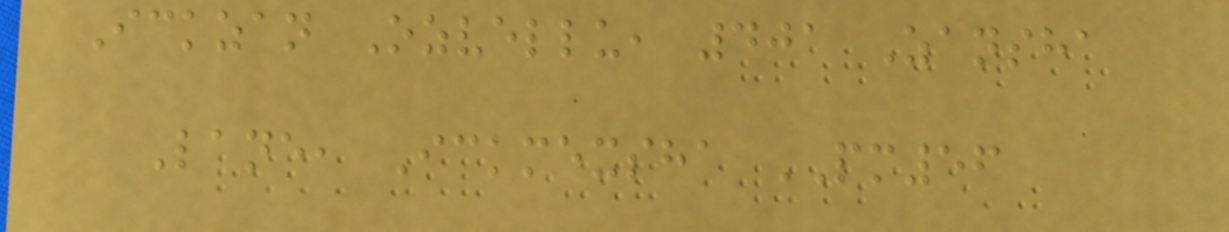Ickzan Ozvellu, 401 Zansha
Lane, Ickmexsha PM56
